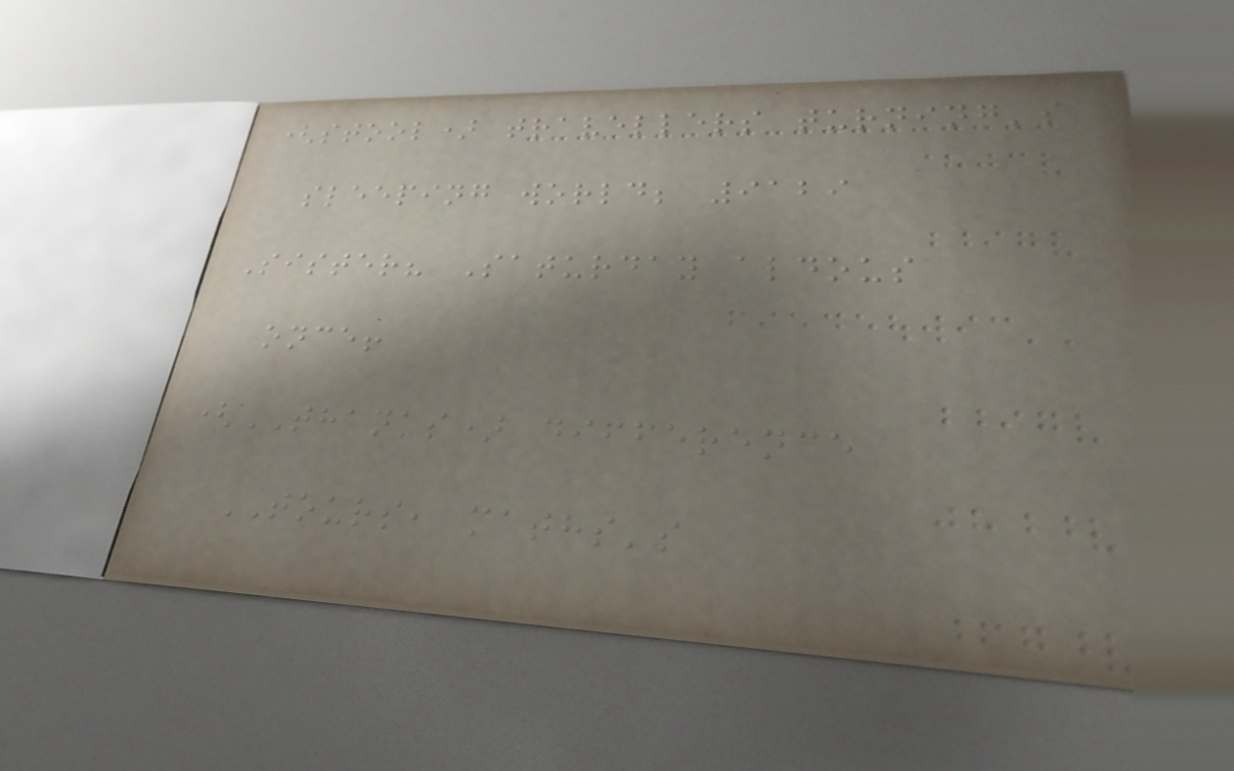(stool) travellers turning's
sleeping world; 9129
Sister? Saturday aldous
once!
(THANKS) difference
TOURS, maths's
